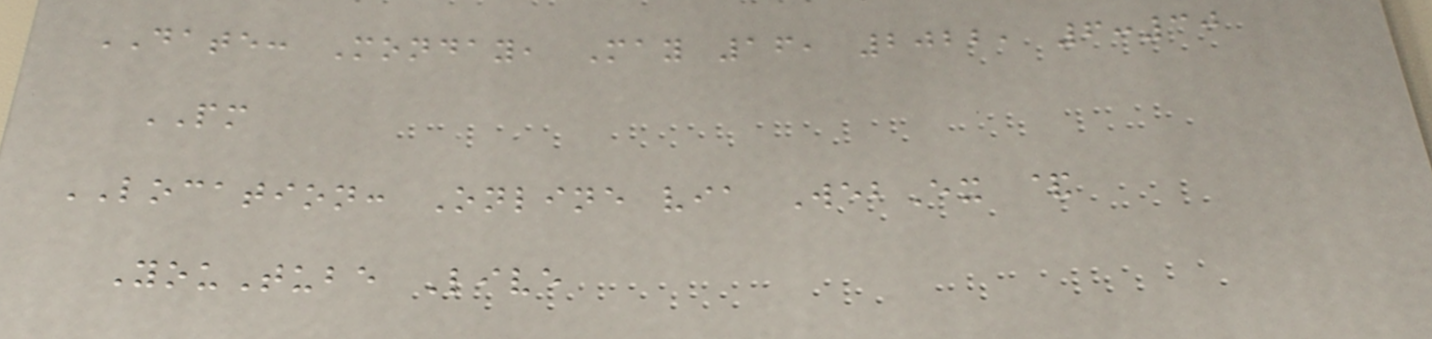DATE: Monday, May 16, 2022, 6:30
PM
LOCATION: Online via WebEx &
YouTube Live
